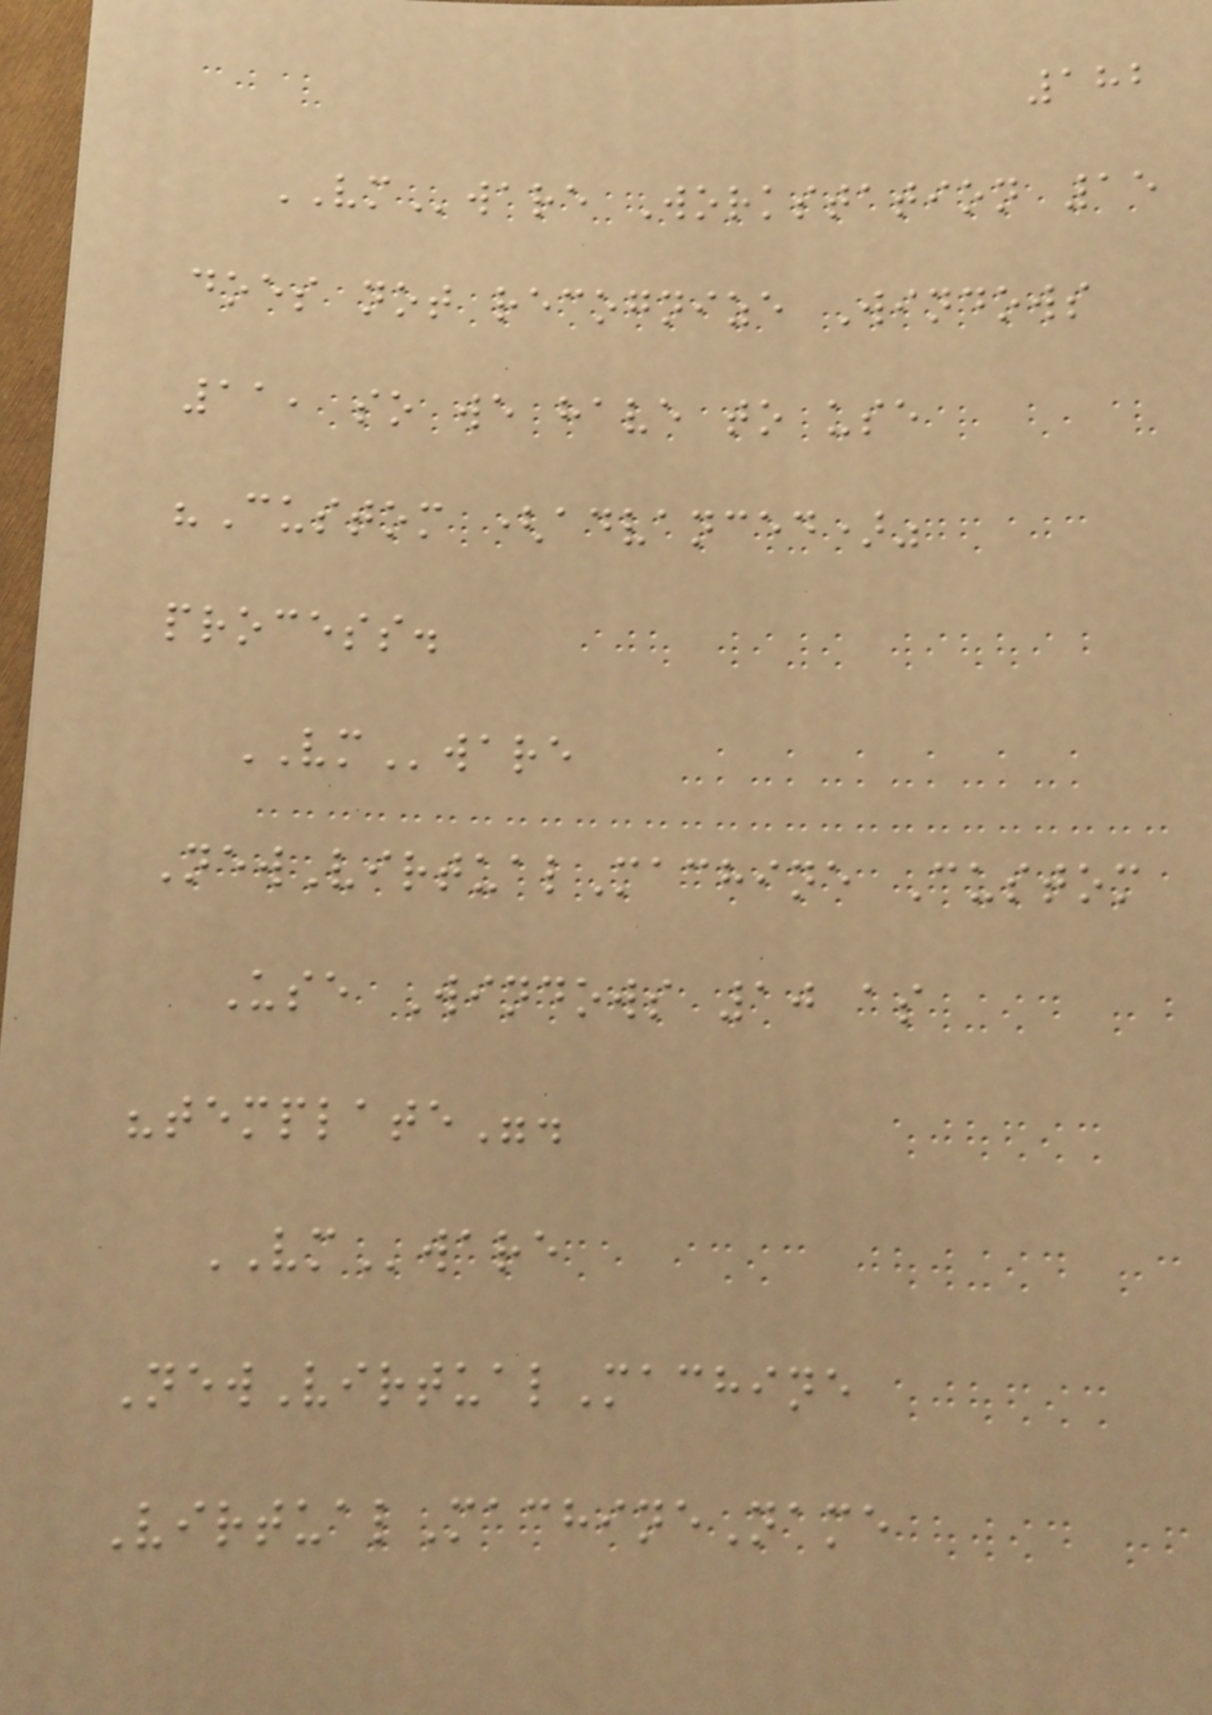182
VMware Workstation 15
does not recognize Windows
11, so we have to use
"Custom (advanced)"
process.
VMware
NewVirtualMachine Custom
Use Windows 10 as
"template".
VMware
NewVirtualMachine
VirtualMachineName
